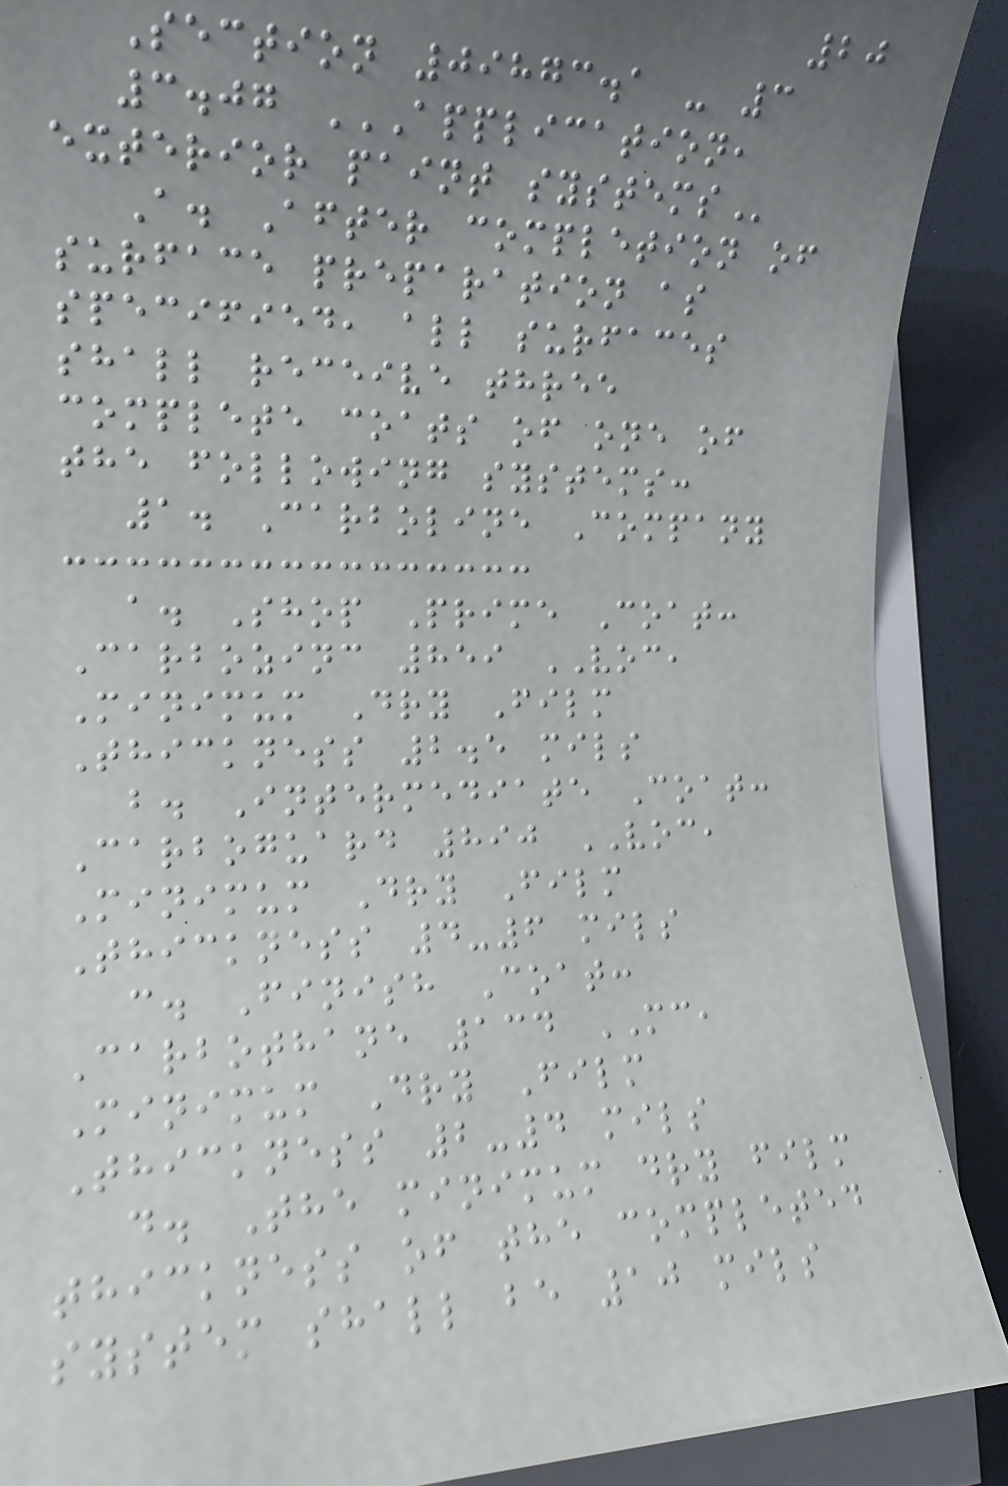20
Section 09873.1 - 3
3.07 APPLICATION,
EXTERIOR PAINT SYSTEMS
A. After completion of
surface preparation as
specified, all surfaces
shall receive three
complete coats of one of
the following systems:
1. Carboline Company
a. Shop Prime Coat:
Carbozinc 859 VOC,
Minimum Dry Film
Thickness 2.5 mils
b. Intermediate Coat:
Carboguard 890 VOC,
Minimum Dry Film
Thickness 4-6 mils
c. Finish Coat:
Carbothane 134 MC,
Minimum Dry Film
Thickness 2-4 mils
d. The minimum dry film
thickness of the completed
system shall be 10 mils
